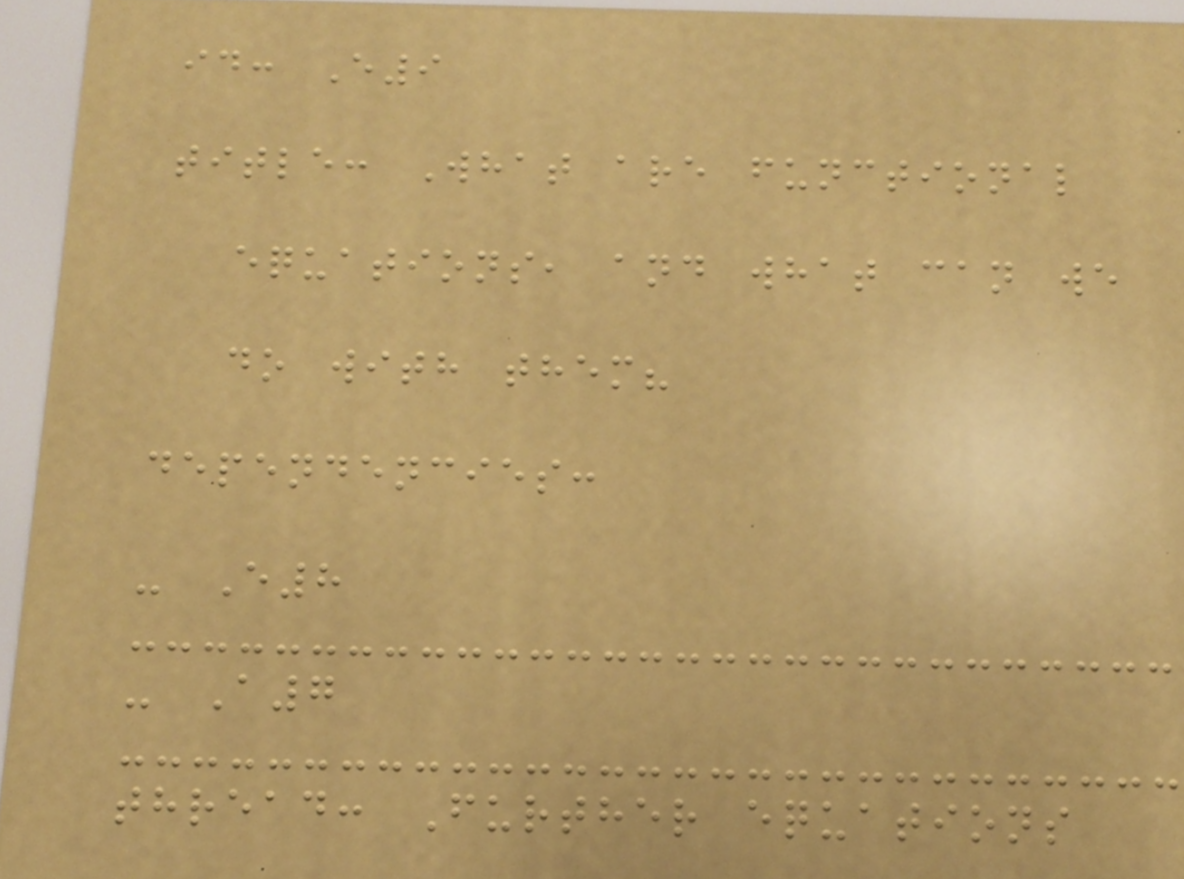id: E9
title: What are functional
equations, and what can we
do with them?
dependencies:
- E8
- A7
thread: Further equations
